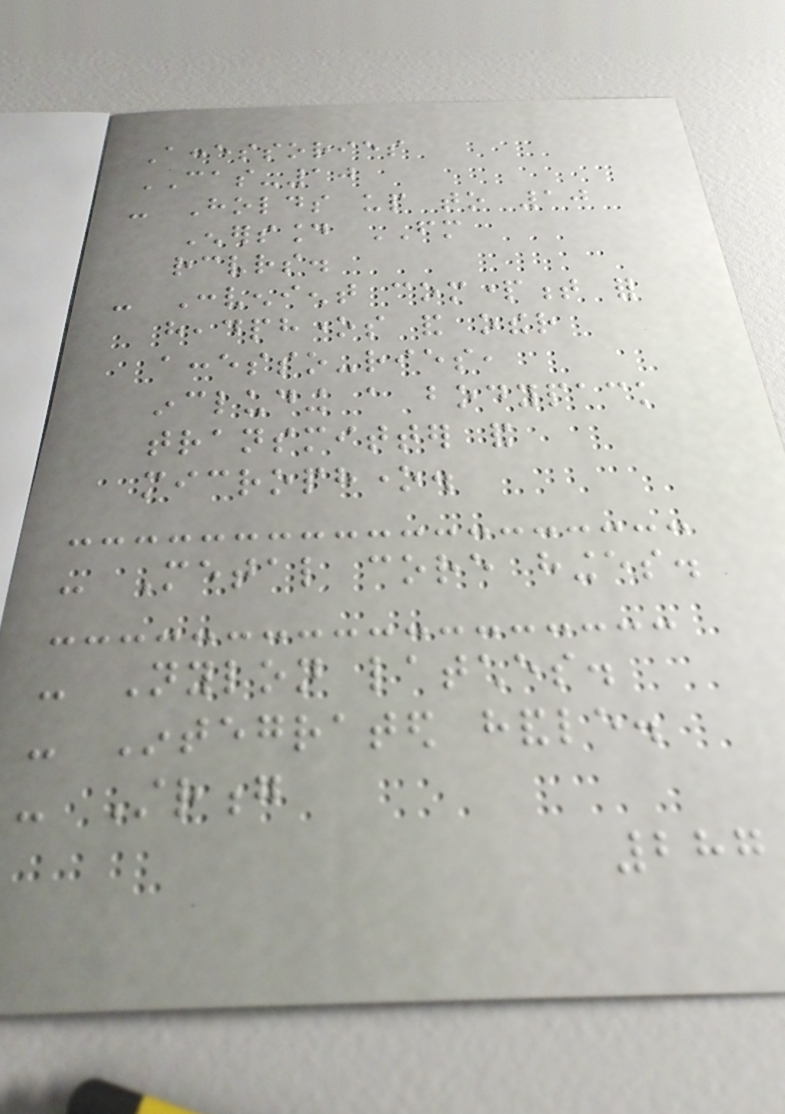Accessories
CAS-10
- Holds up to 10
Enersound FM
receivers.
- Convenient compartment for
headphones and other
accesso-ries,
including a bodypack
transmitter and
microphone.
- Metal core hinges.
- Nylon latches.
- Integrated handle.
- Strong
287
